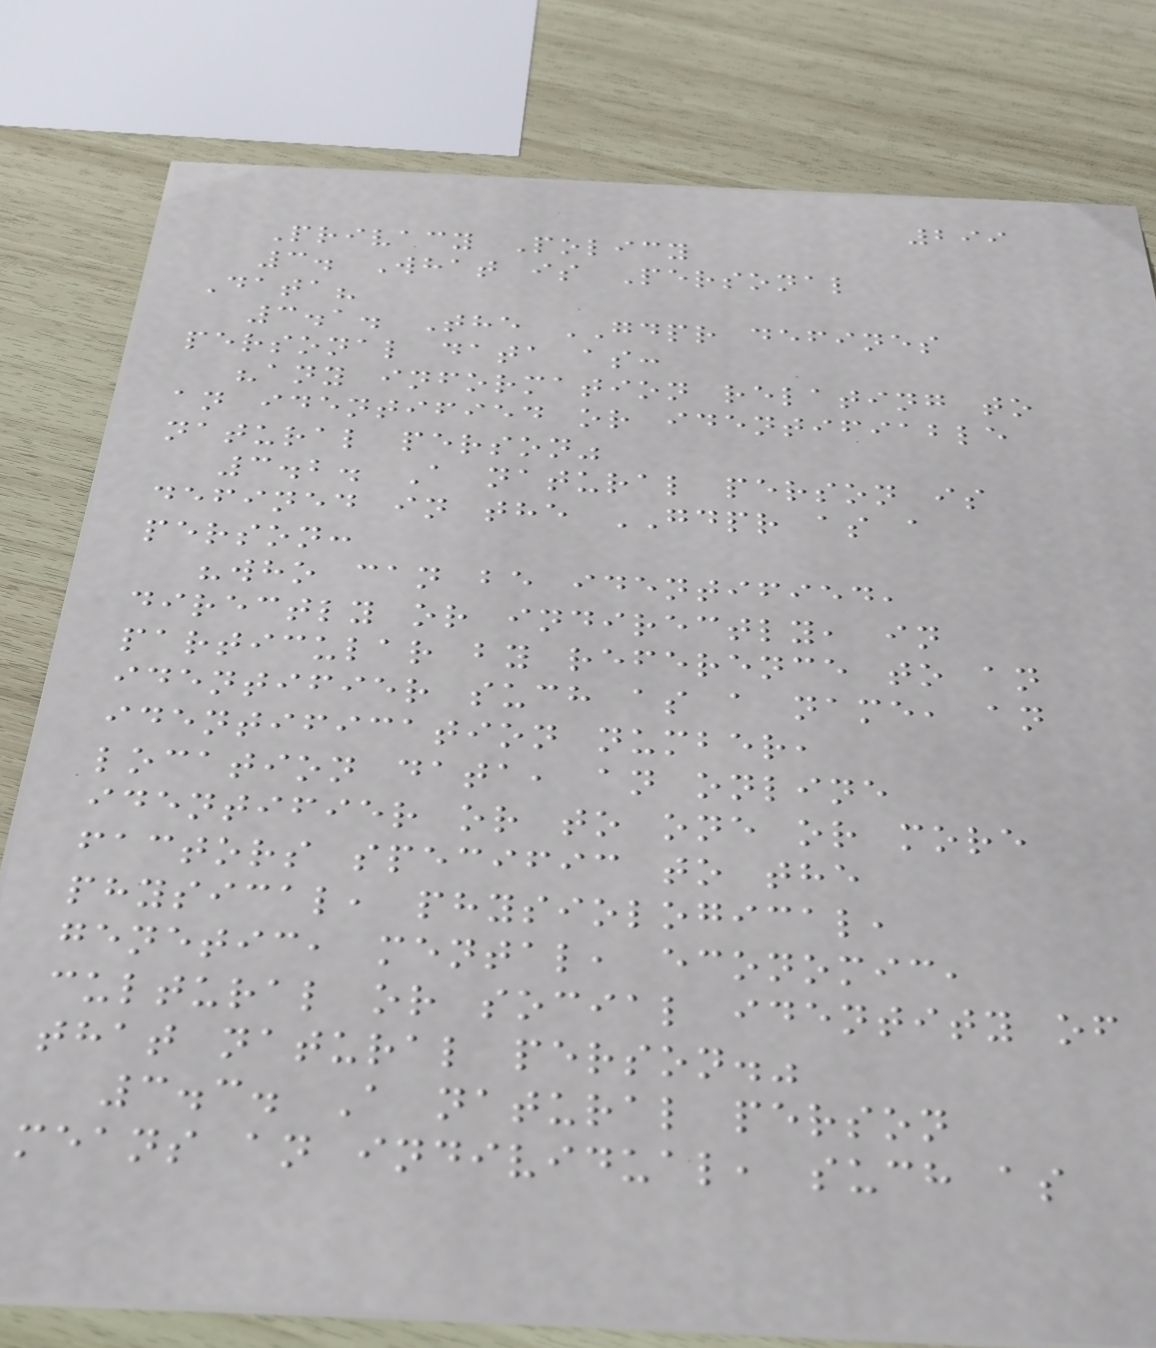299
Privacy Policy
3. What is Personal
Data?
3.1. The GDPR defines
personal data as:
"any information relating to
an identified or identifiable
natural person"
3.2. A natural person is
defined in the GDPR as a
person:
"who can be identified,
directly or indirectly, in
particular by reference to an
identifier such as a name, an
identification number,
location data, an online
identifier or to one or more
factors specific to the
physical, physiological,
genetic, mental, economic,
cultural or social identity of
that natural person."
3.3. A natural person
means an individual, such as
